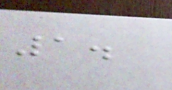1.
